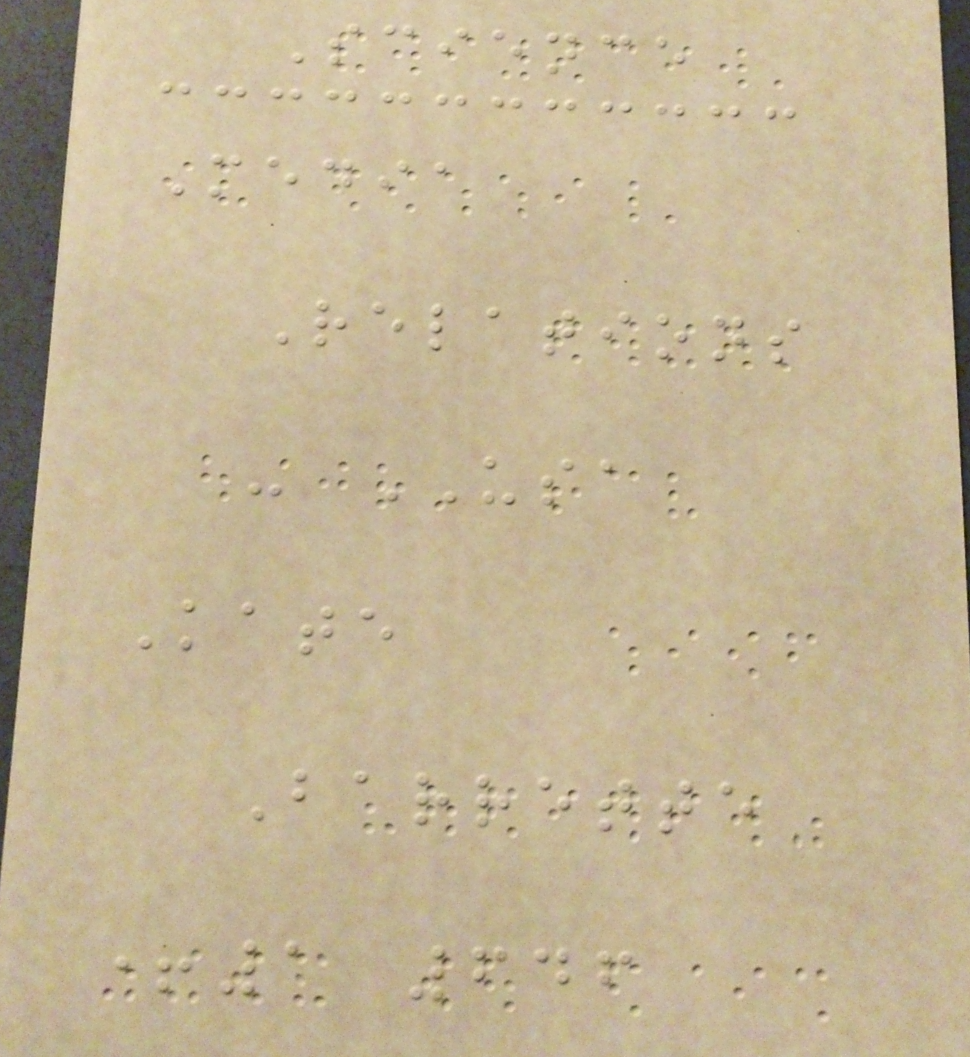Science
Media
Relations
- USA
Kate
Barrette
+1 646
